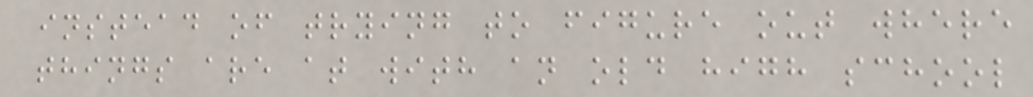instead of trying to figure out where
things are at with an old high school
